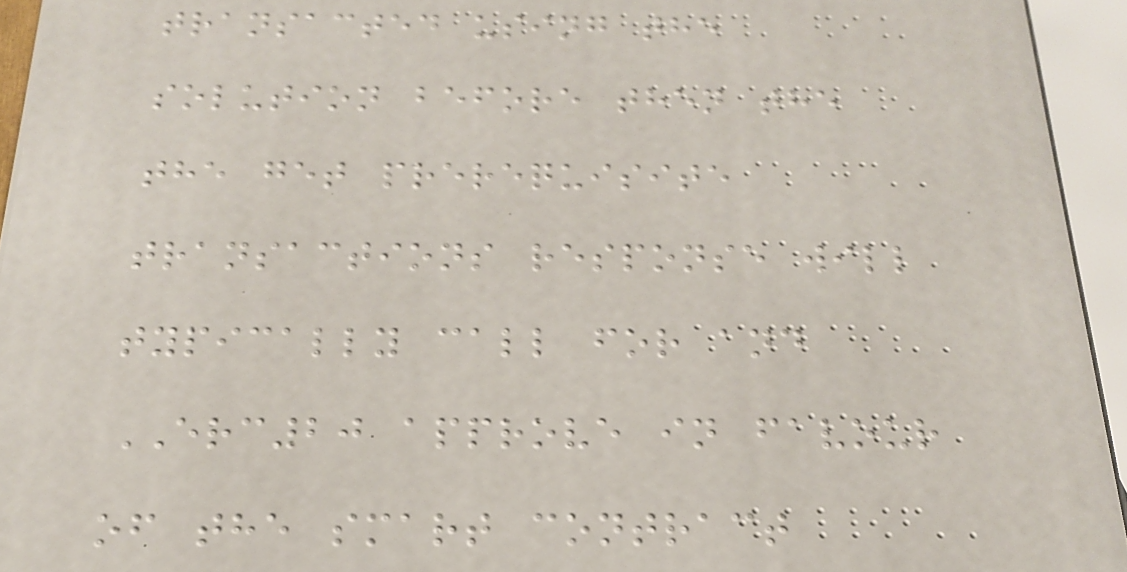transacted using the
solution before then the
the get prerequisite
transactions response will
typically call for and
ERC20 approve in favour
of the smart contract
